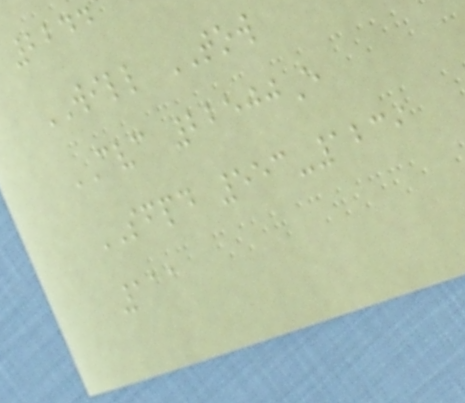2244
WILL TOW
CVC 22500E
SFPD 553-1239
111
